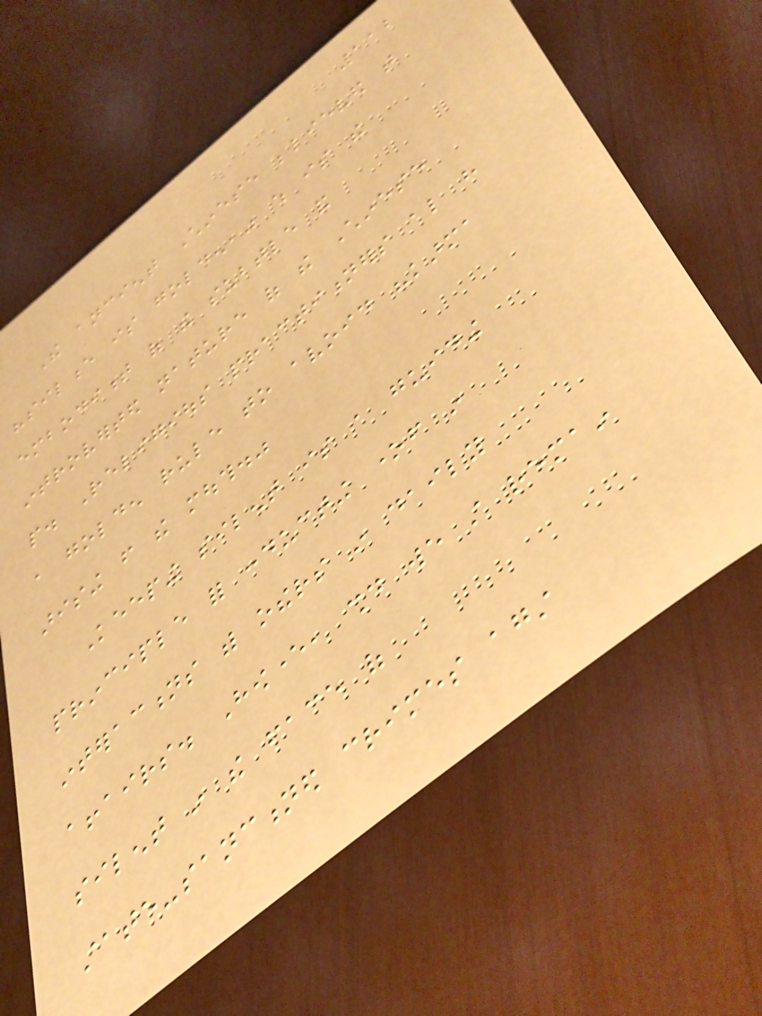112
The ancient Chinese believed that
"silence is golden," which is the
embodiment of the subtle and
introverted nature of the Chinese
people. Religious practitioners also have
a golden rule to avoid "karma
arising from the mouth."
Keeping silent is a guiding
principle for conducting oneself in
interactions with others in daily
affairs. However, should we still remain
silent in the face of
state-sanctioned crimes against
